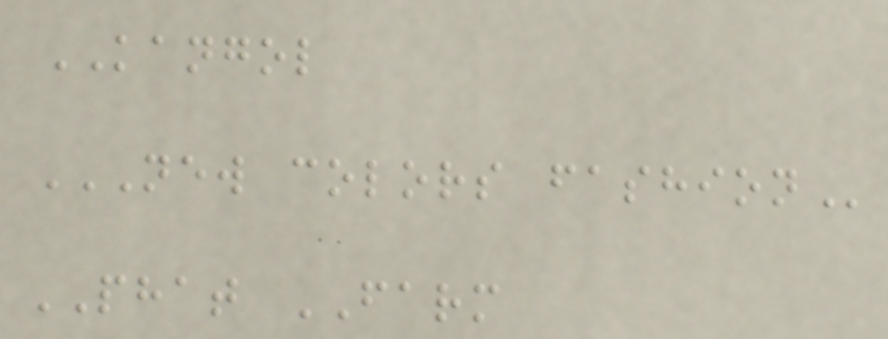KANGOL
NEW COLORS FASHION
PHAT FARM
